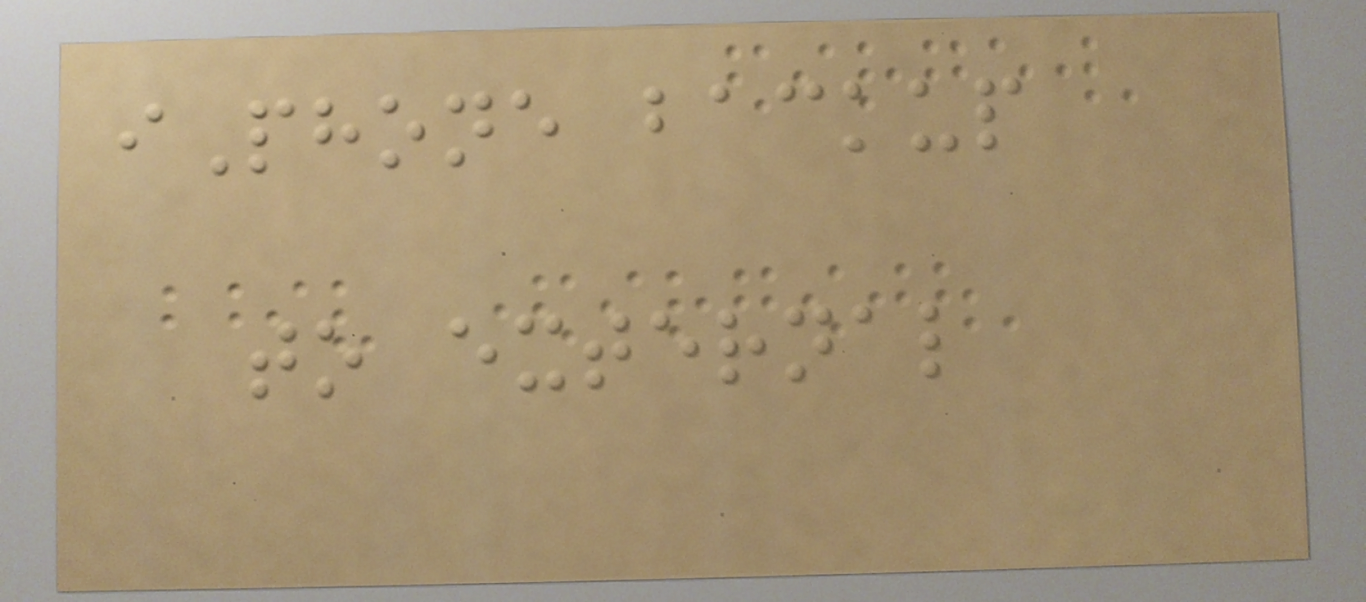iPhone backup
to external
